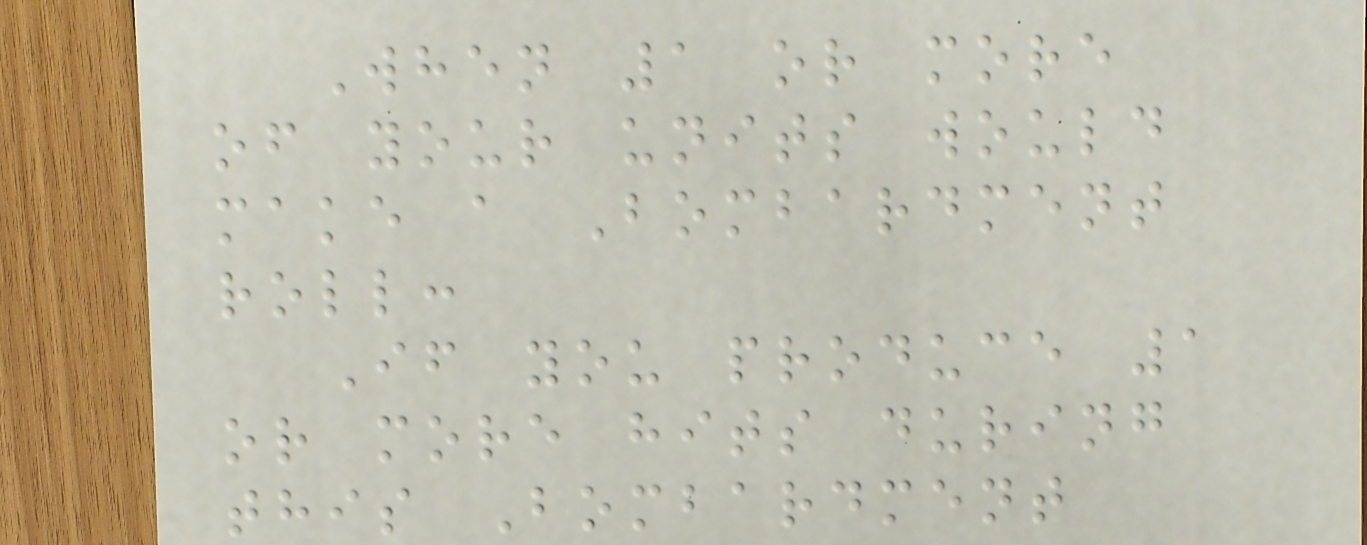When 1 or more
of your units would
make a Bombardment
roll:
If you produce 1
or more hits during
this Bombardment
